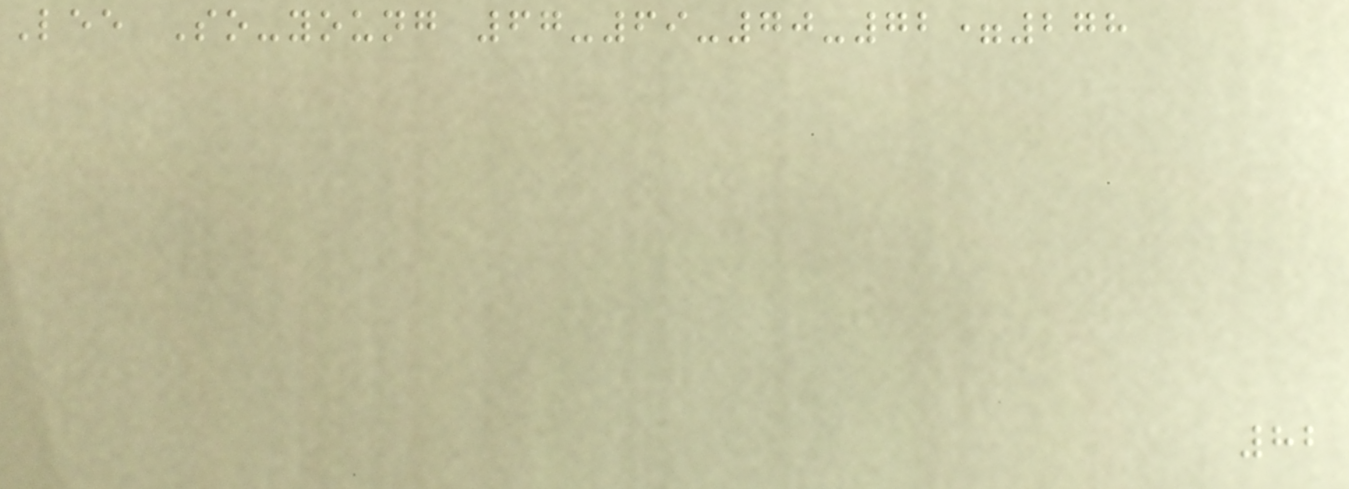Lee So-young 67-69-70-72=278
82
